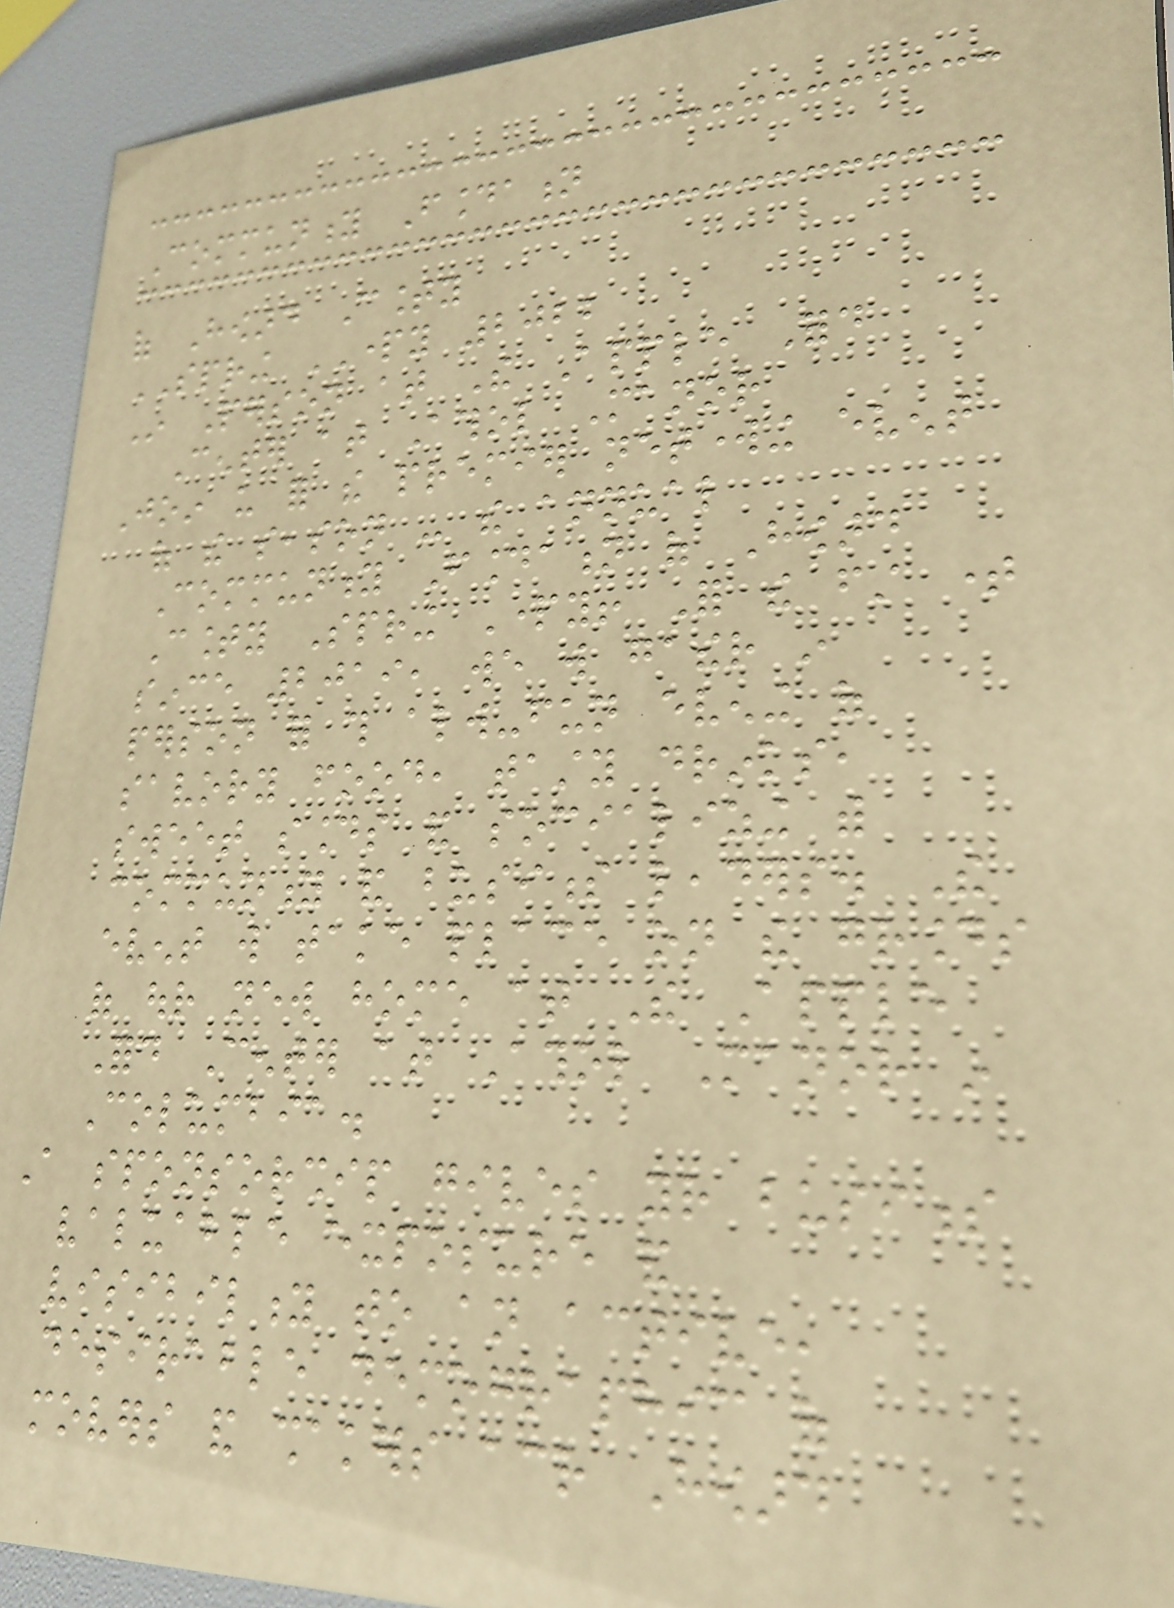Community Foundation
of Howard County
SPRING PARTY 2022
In Person at The Apple Ford
Center at Athol Manor
Join us for the premier networking event
of the season - the annual
Community Foundation of Howard
County Spring Party! For the first time
since 2019, we will gather in
person for this always-fun evening of
savory food, tasty drinks,
sweet sounds and socializing with
community and business leaders. The
event will take place on the grounds
of our new home at The Apple
Ford Center at Athol Manor in
Columbia.
A sponsorship gives your business
valuable exposure and
visibility to an active,
desirable demographic of
movers and shakers across Howard
